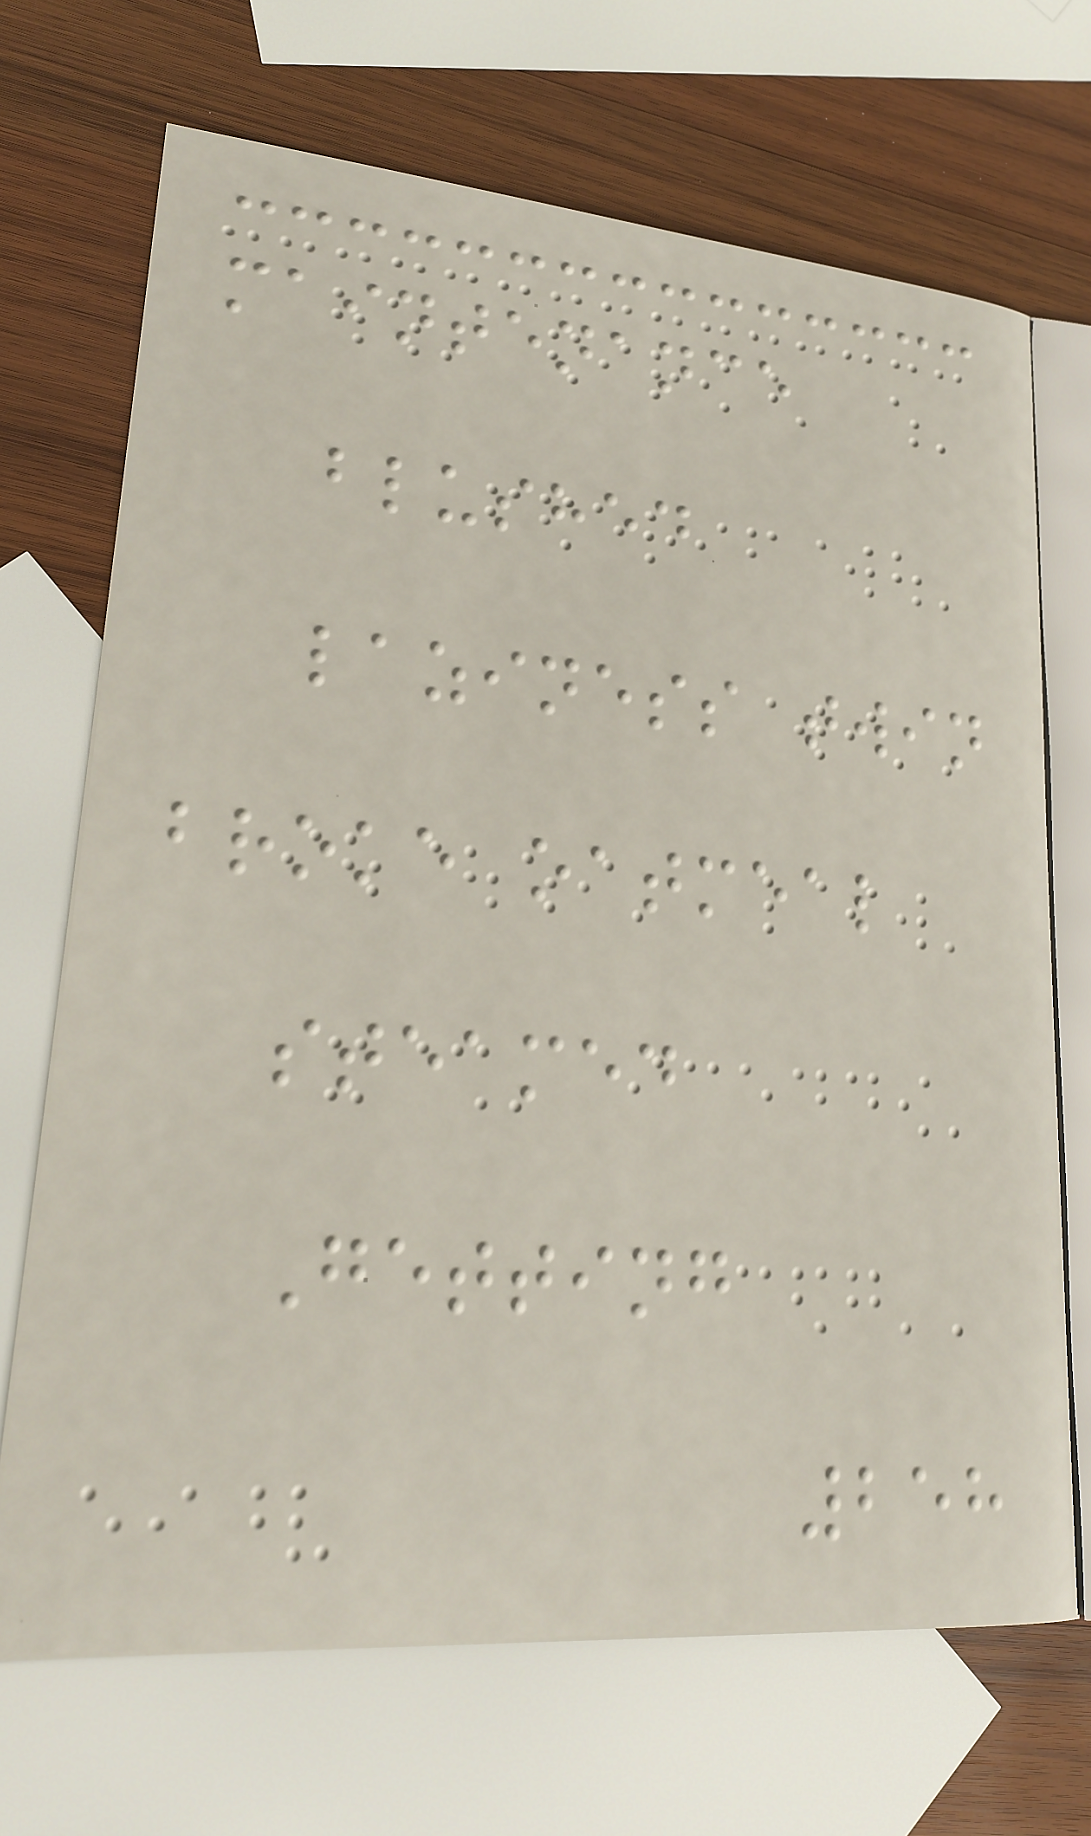maintenance
blushed
laziness twin
broke oatmeal
steamed
Getting
258
